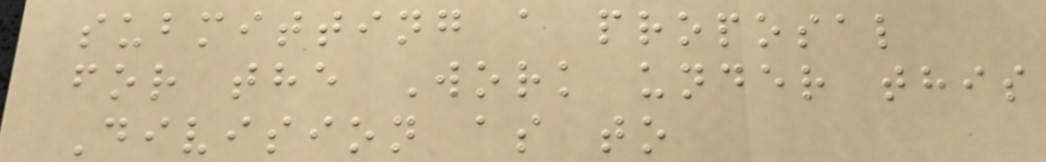submitting a proposal
for the Work under this
Division as to
